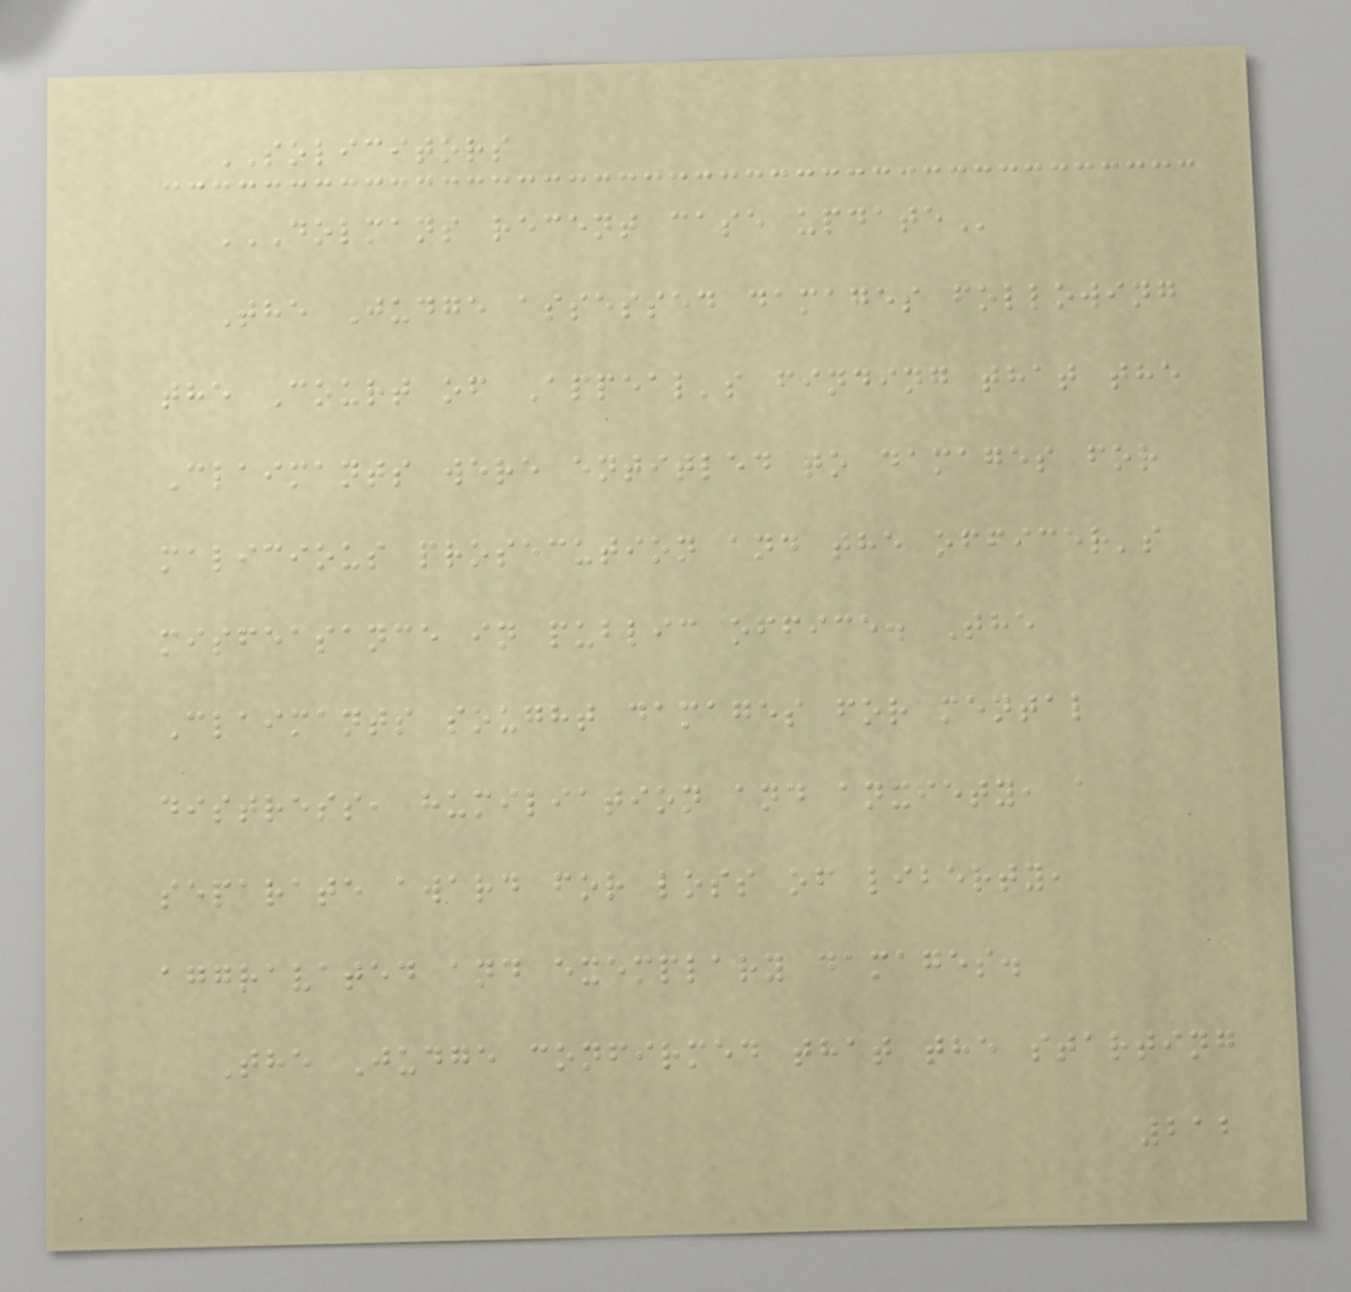SOLICITORS
DOLMANS RECENT CASE UPDATE
The Judge assessed damages following
the Court of Appeal's finding that the
Claimants were entitled to damages for
malicious prosecution and the officer's
misfeasance in public office. The
Claimants sought damages for mental
distress, humiliation and anxiety, a
separate award for loss of liberty,
aggravated and exemplary damages.
The Judge confirmed that the starting
212
